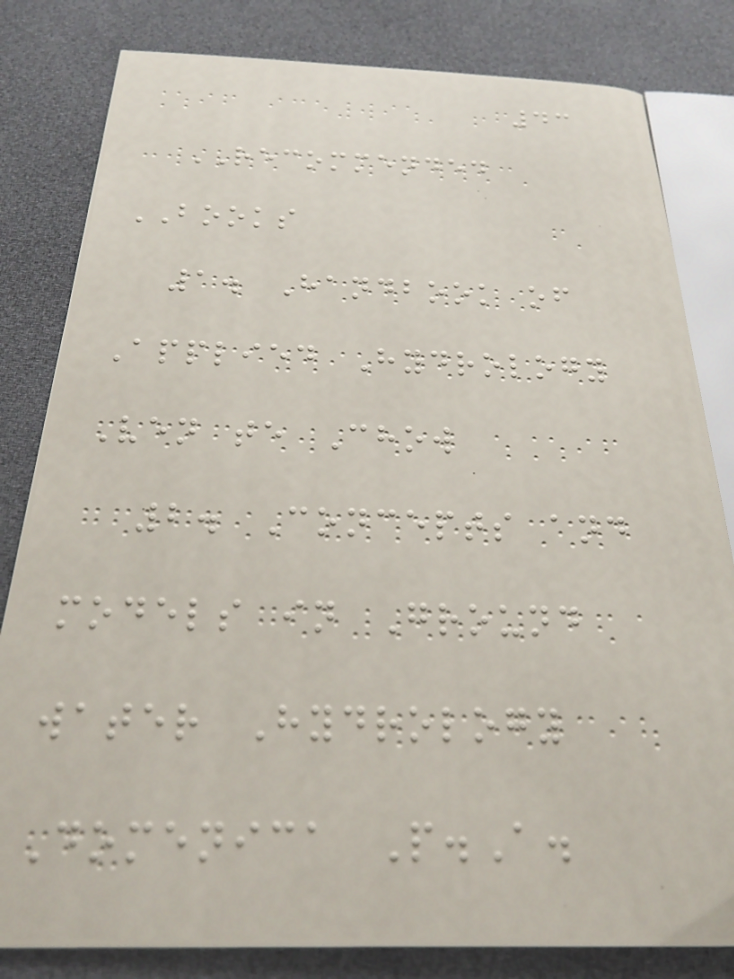43
RECOMMENDED
BOOKS
1. Handbook of
Applied Hydrology
Ven te Chow
2. Concepts and
models in Ground
water Hydrology
Domenica P.A.
